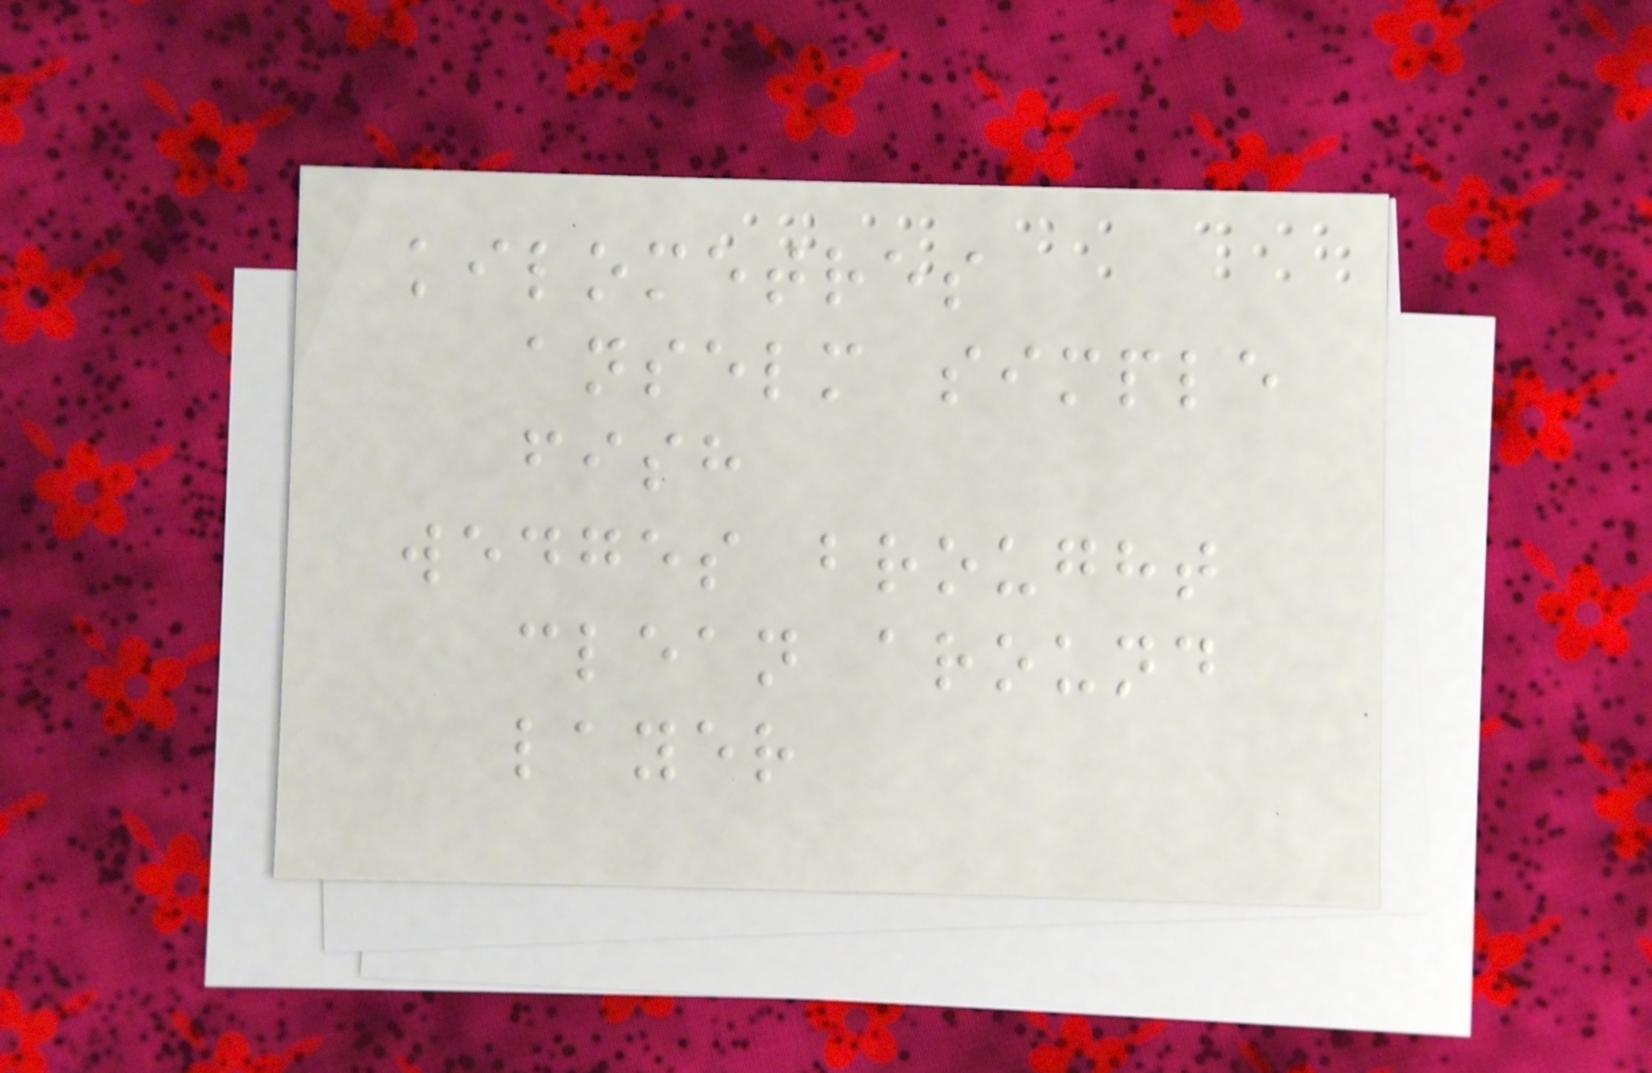kilometres
anselm simple
fish
wedges brought
clean around
layer
